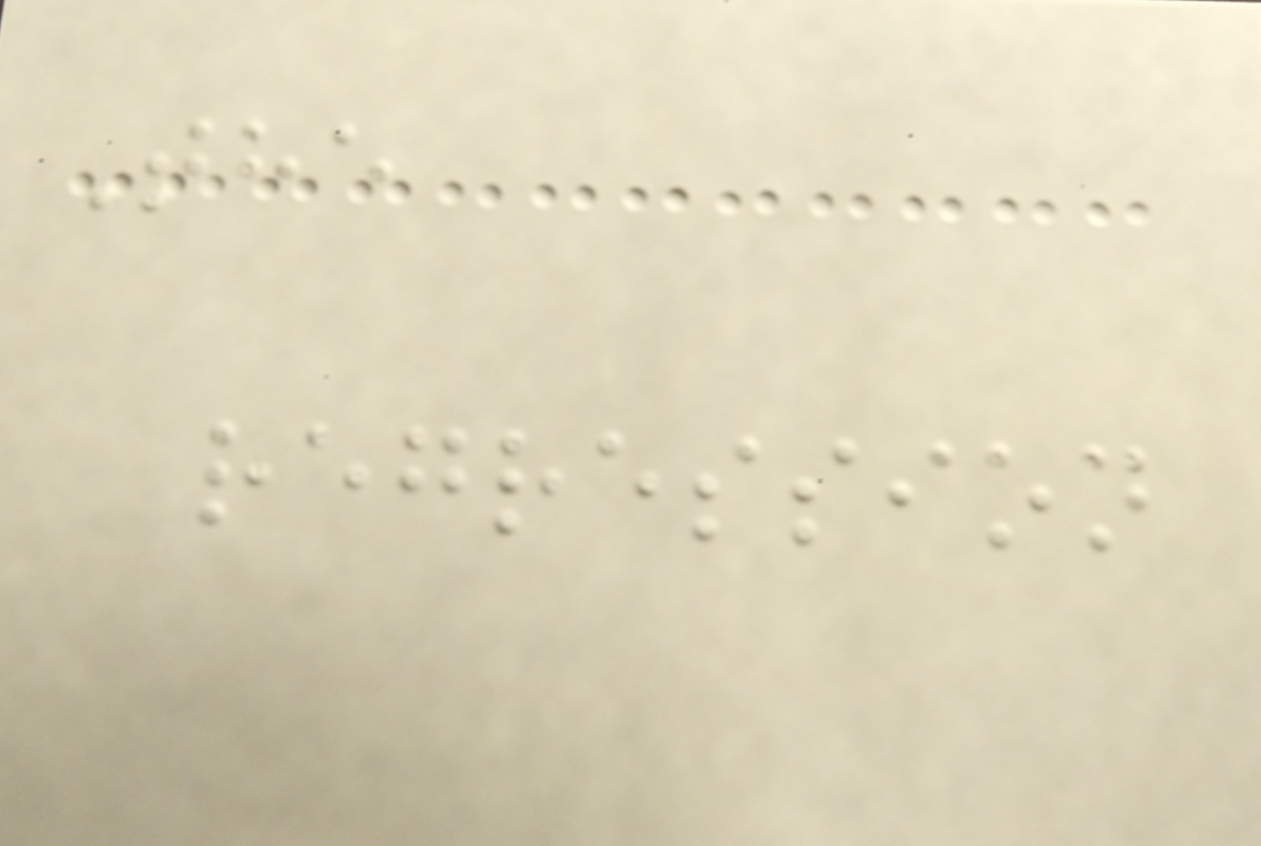The
regression
